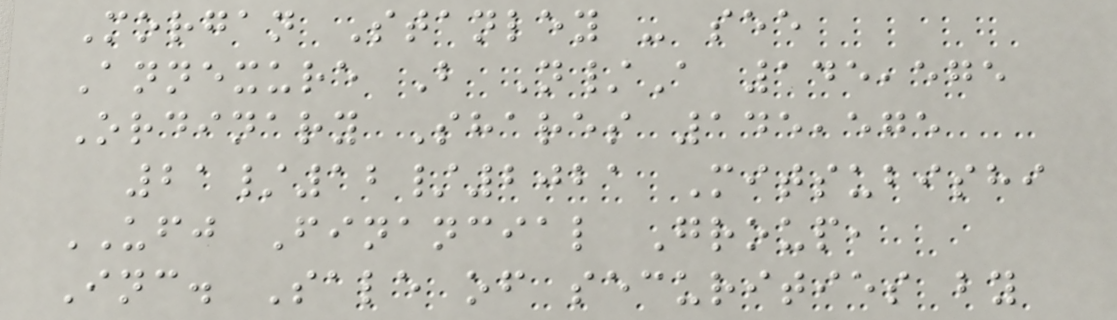Morgan Stanley - see
Annexure B N/A 145,575
Ordinary Shares 145,575
21/12/2021 Mitsubishi
UFJ Financial Group,
Inc. Sale of securities by
